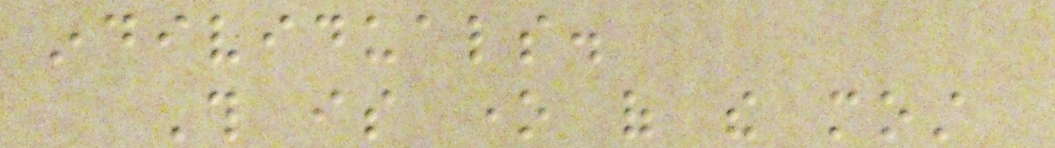individuals.
This is one of the most
